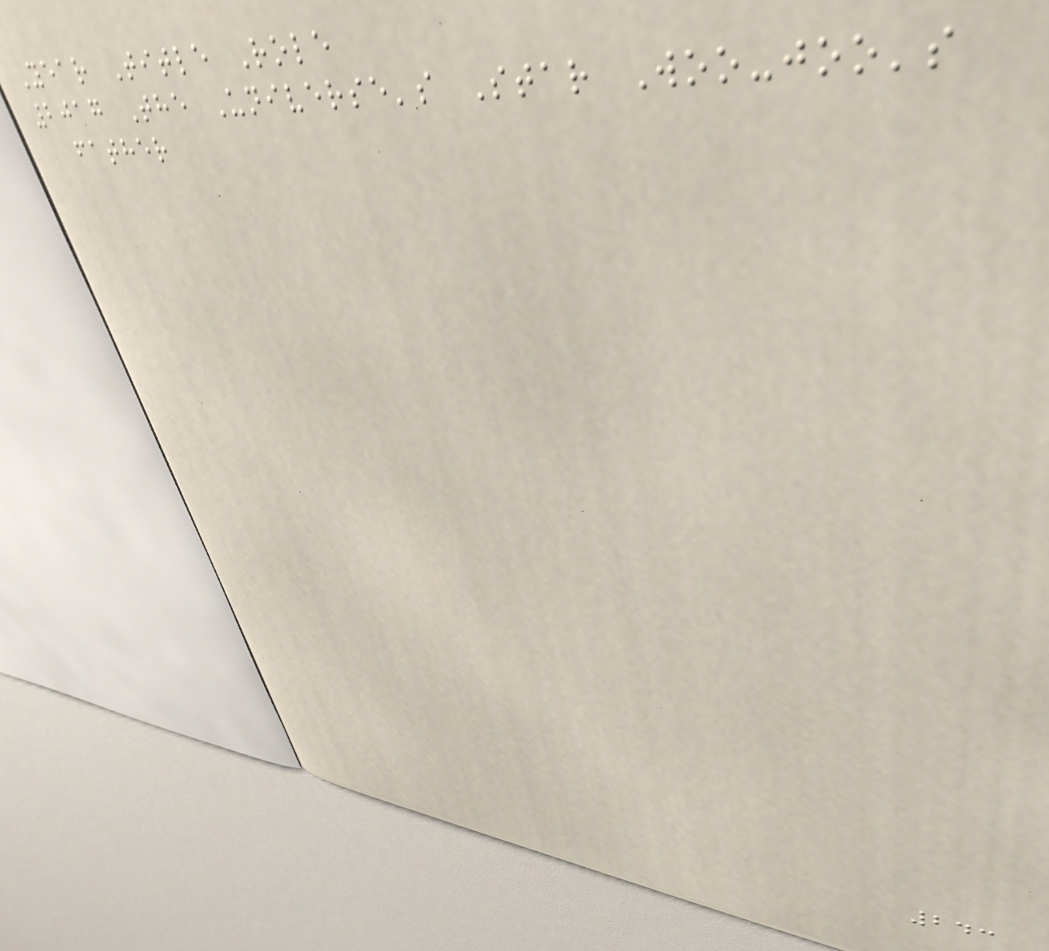Year Title Role
2017 The Universe's Star Woo-joo's
father
243
